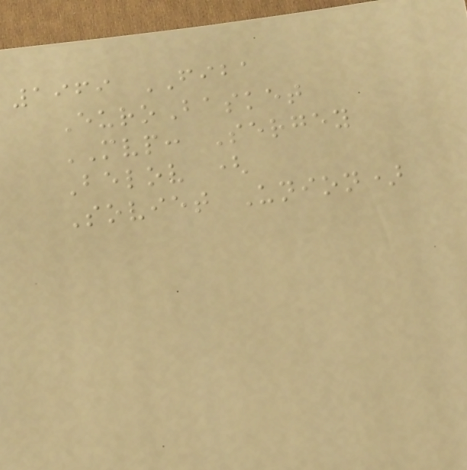1969 FIBA
EuroBasket
MVP: Sergey
Belov (
Soviet Union)
